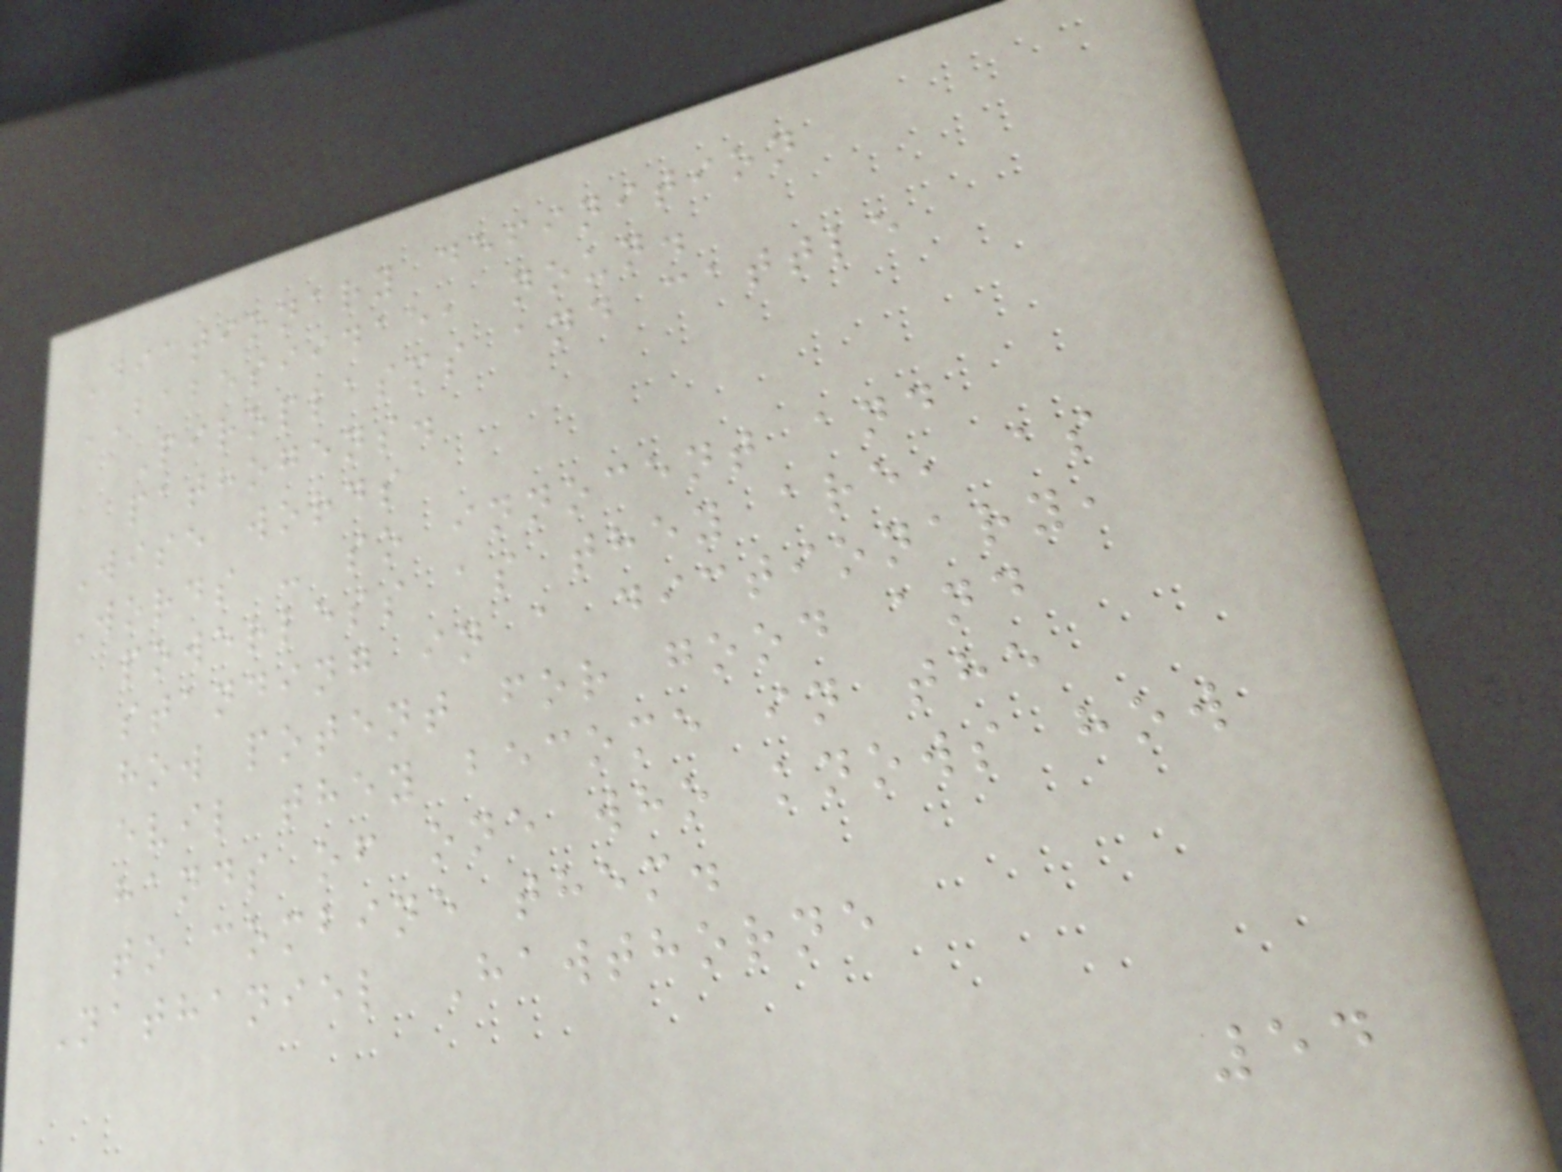Dictionary definition
BABESIIDAE, noun.
Piroplasms and cattle
pathogens.
Wise words
Words - so innocent and
powerless as they are, as
standing in a dictionary,
how potent for good and
evil they become in the
hands of one who knows how
to combine them.
Nathaniel Hawthorne
54
